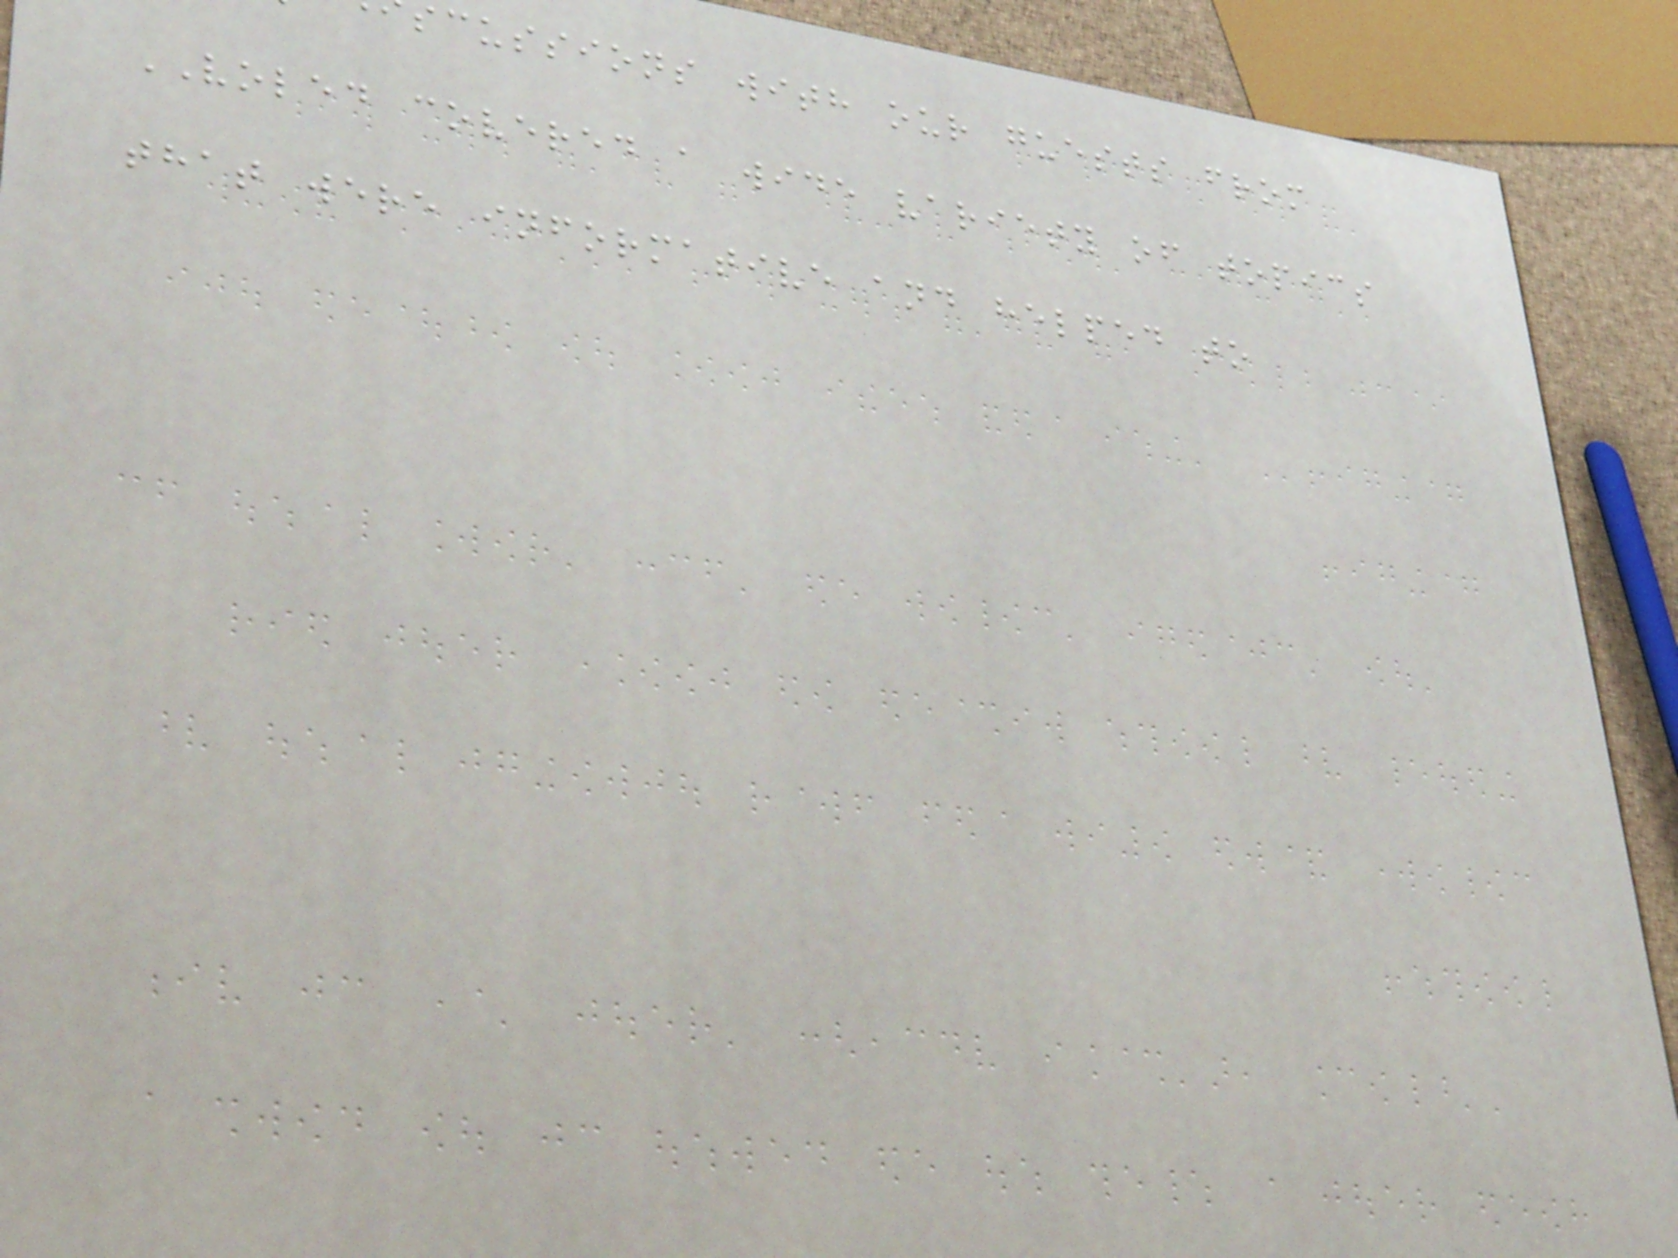scussions with our guests from
VOLED covered a wide variety of topics
that were informative and helped to
